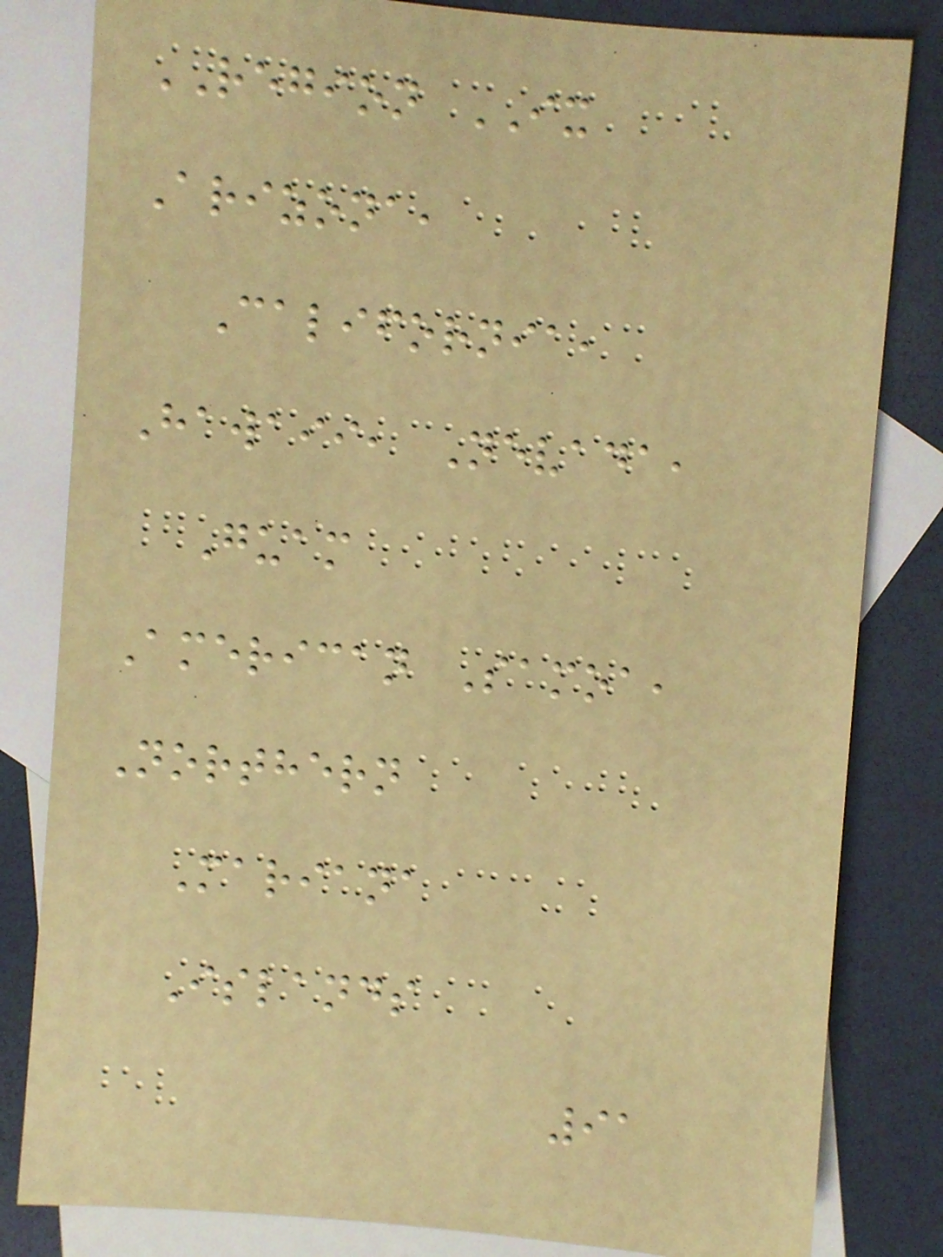REGION IX
Arizona,
California,
Hawaii, Nevada,
Guam
American Samoa,
Northern
Mariana
Islands
91
